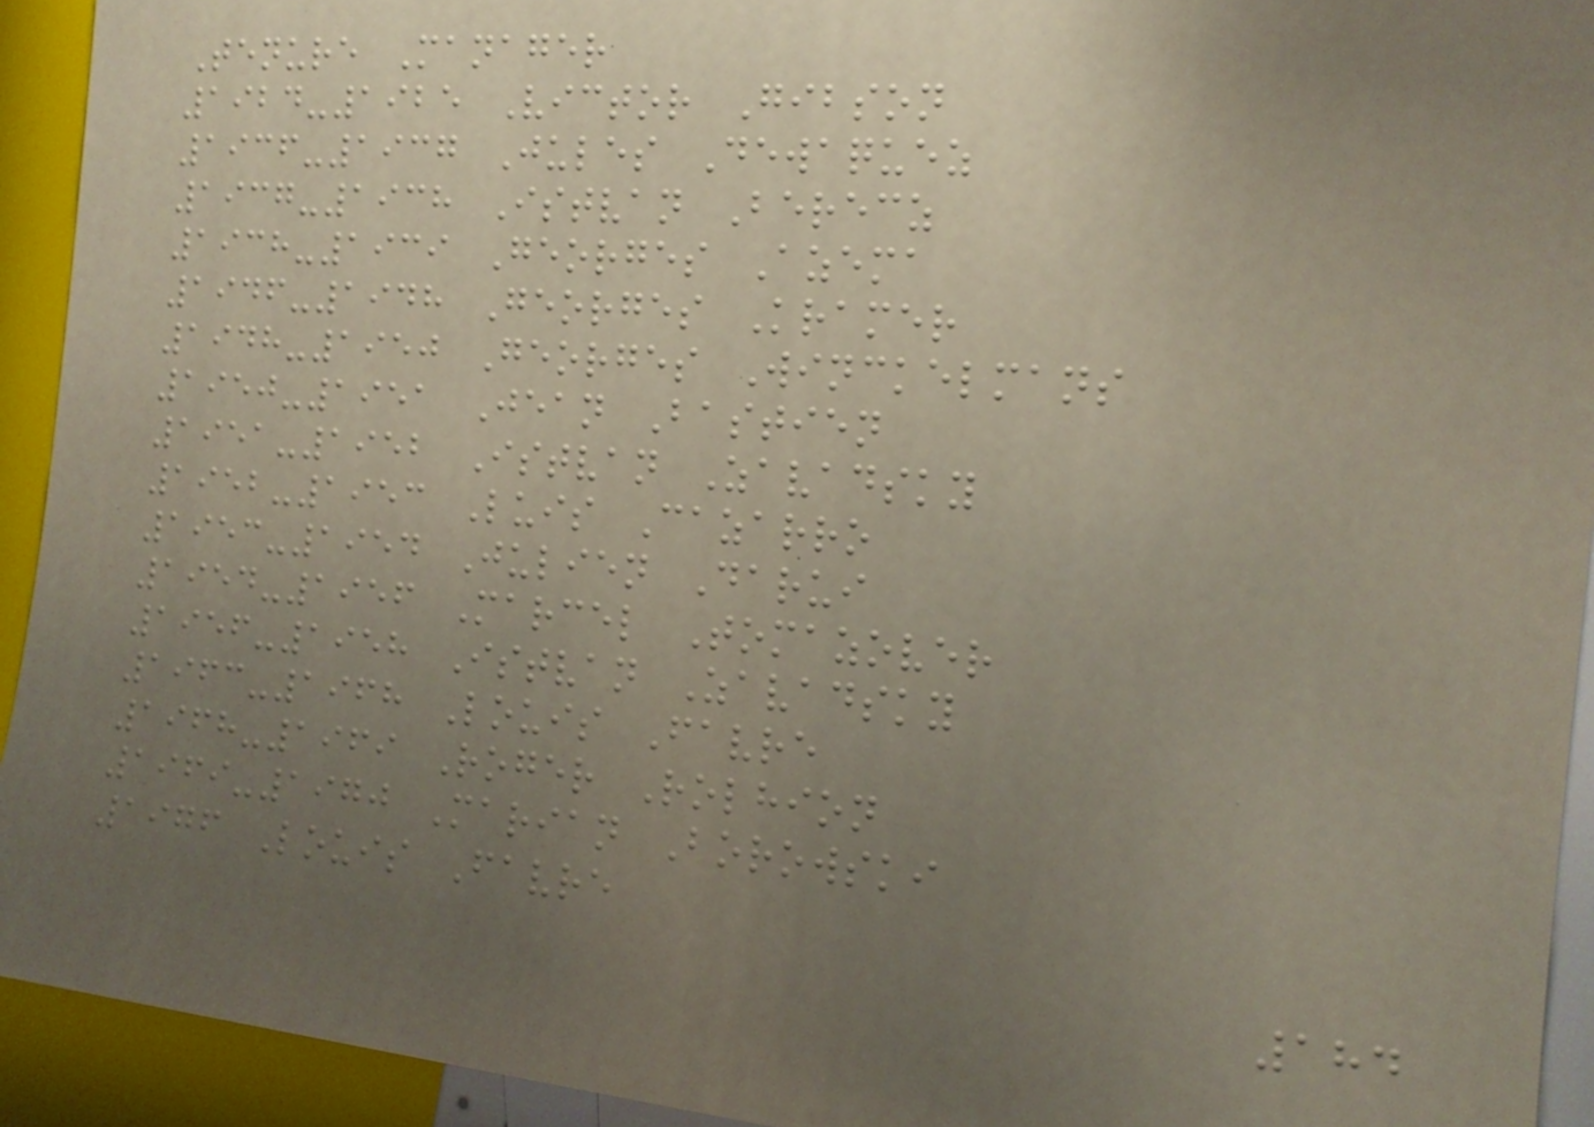Tenure Manager
1924-1925 Victor Gibson
1936-1937 Jules Dewaquez
1937-1938 Istvan Berecz
1938-1939 Georges Azema
1946-1948 Georges Kramer
1948-1950 Georges Winckelmans
1950-1951 Jean Bastien
1951-1952 Istvan Zavadsky
1952-1953 Luis Cazarro
1953-1954 Julien Darui
1954-1956 Marcel Tomazover
1956-1958 Istvan Zavadsky
1963-1968 Louis Favre
1968-1969 Roger Rolhion
1969-1970 Marian Borowski
1976 Louis Favre
184
